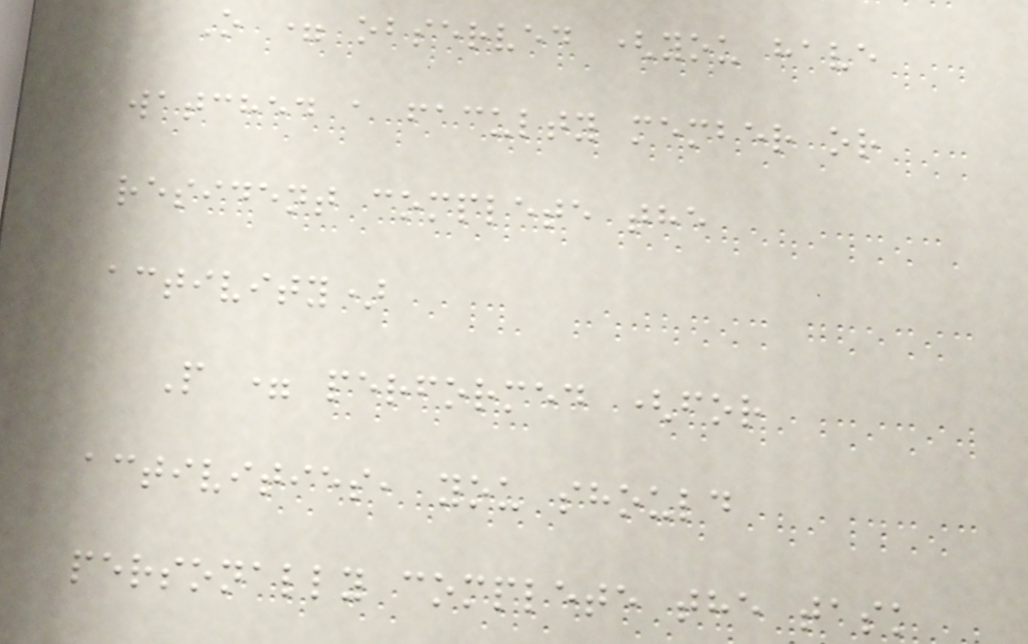O = observed (you have
watched a faculty member or
resident complete the
activity)
P = performed (for
activities, you should
personally complete the task
